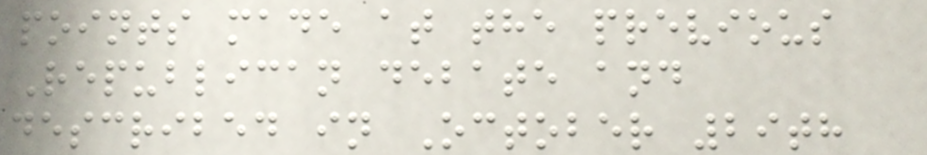points made at the previous
Republican debate and
described in October 29th
